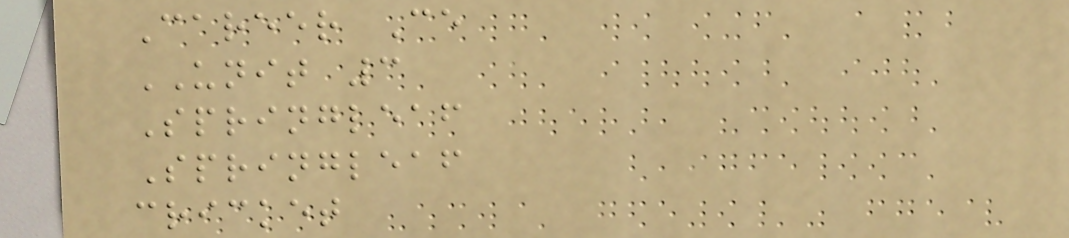Career Ce
UNIT 3
Springleaf
Springleaf
cricket
